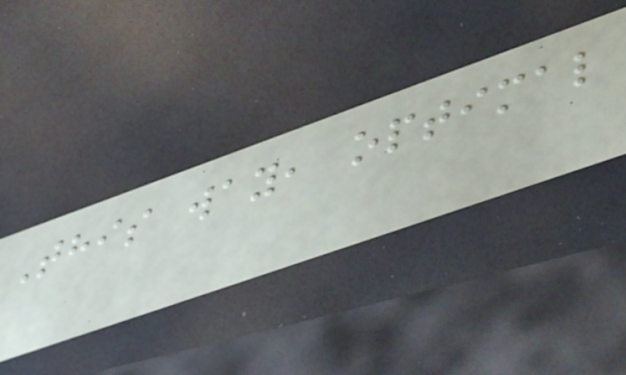This way, optimal
